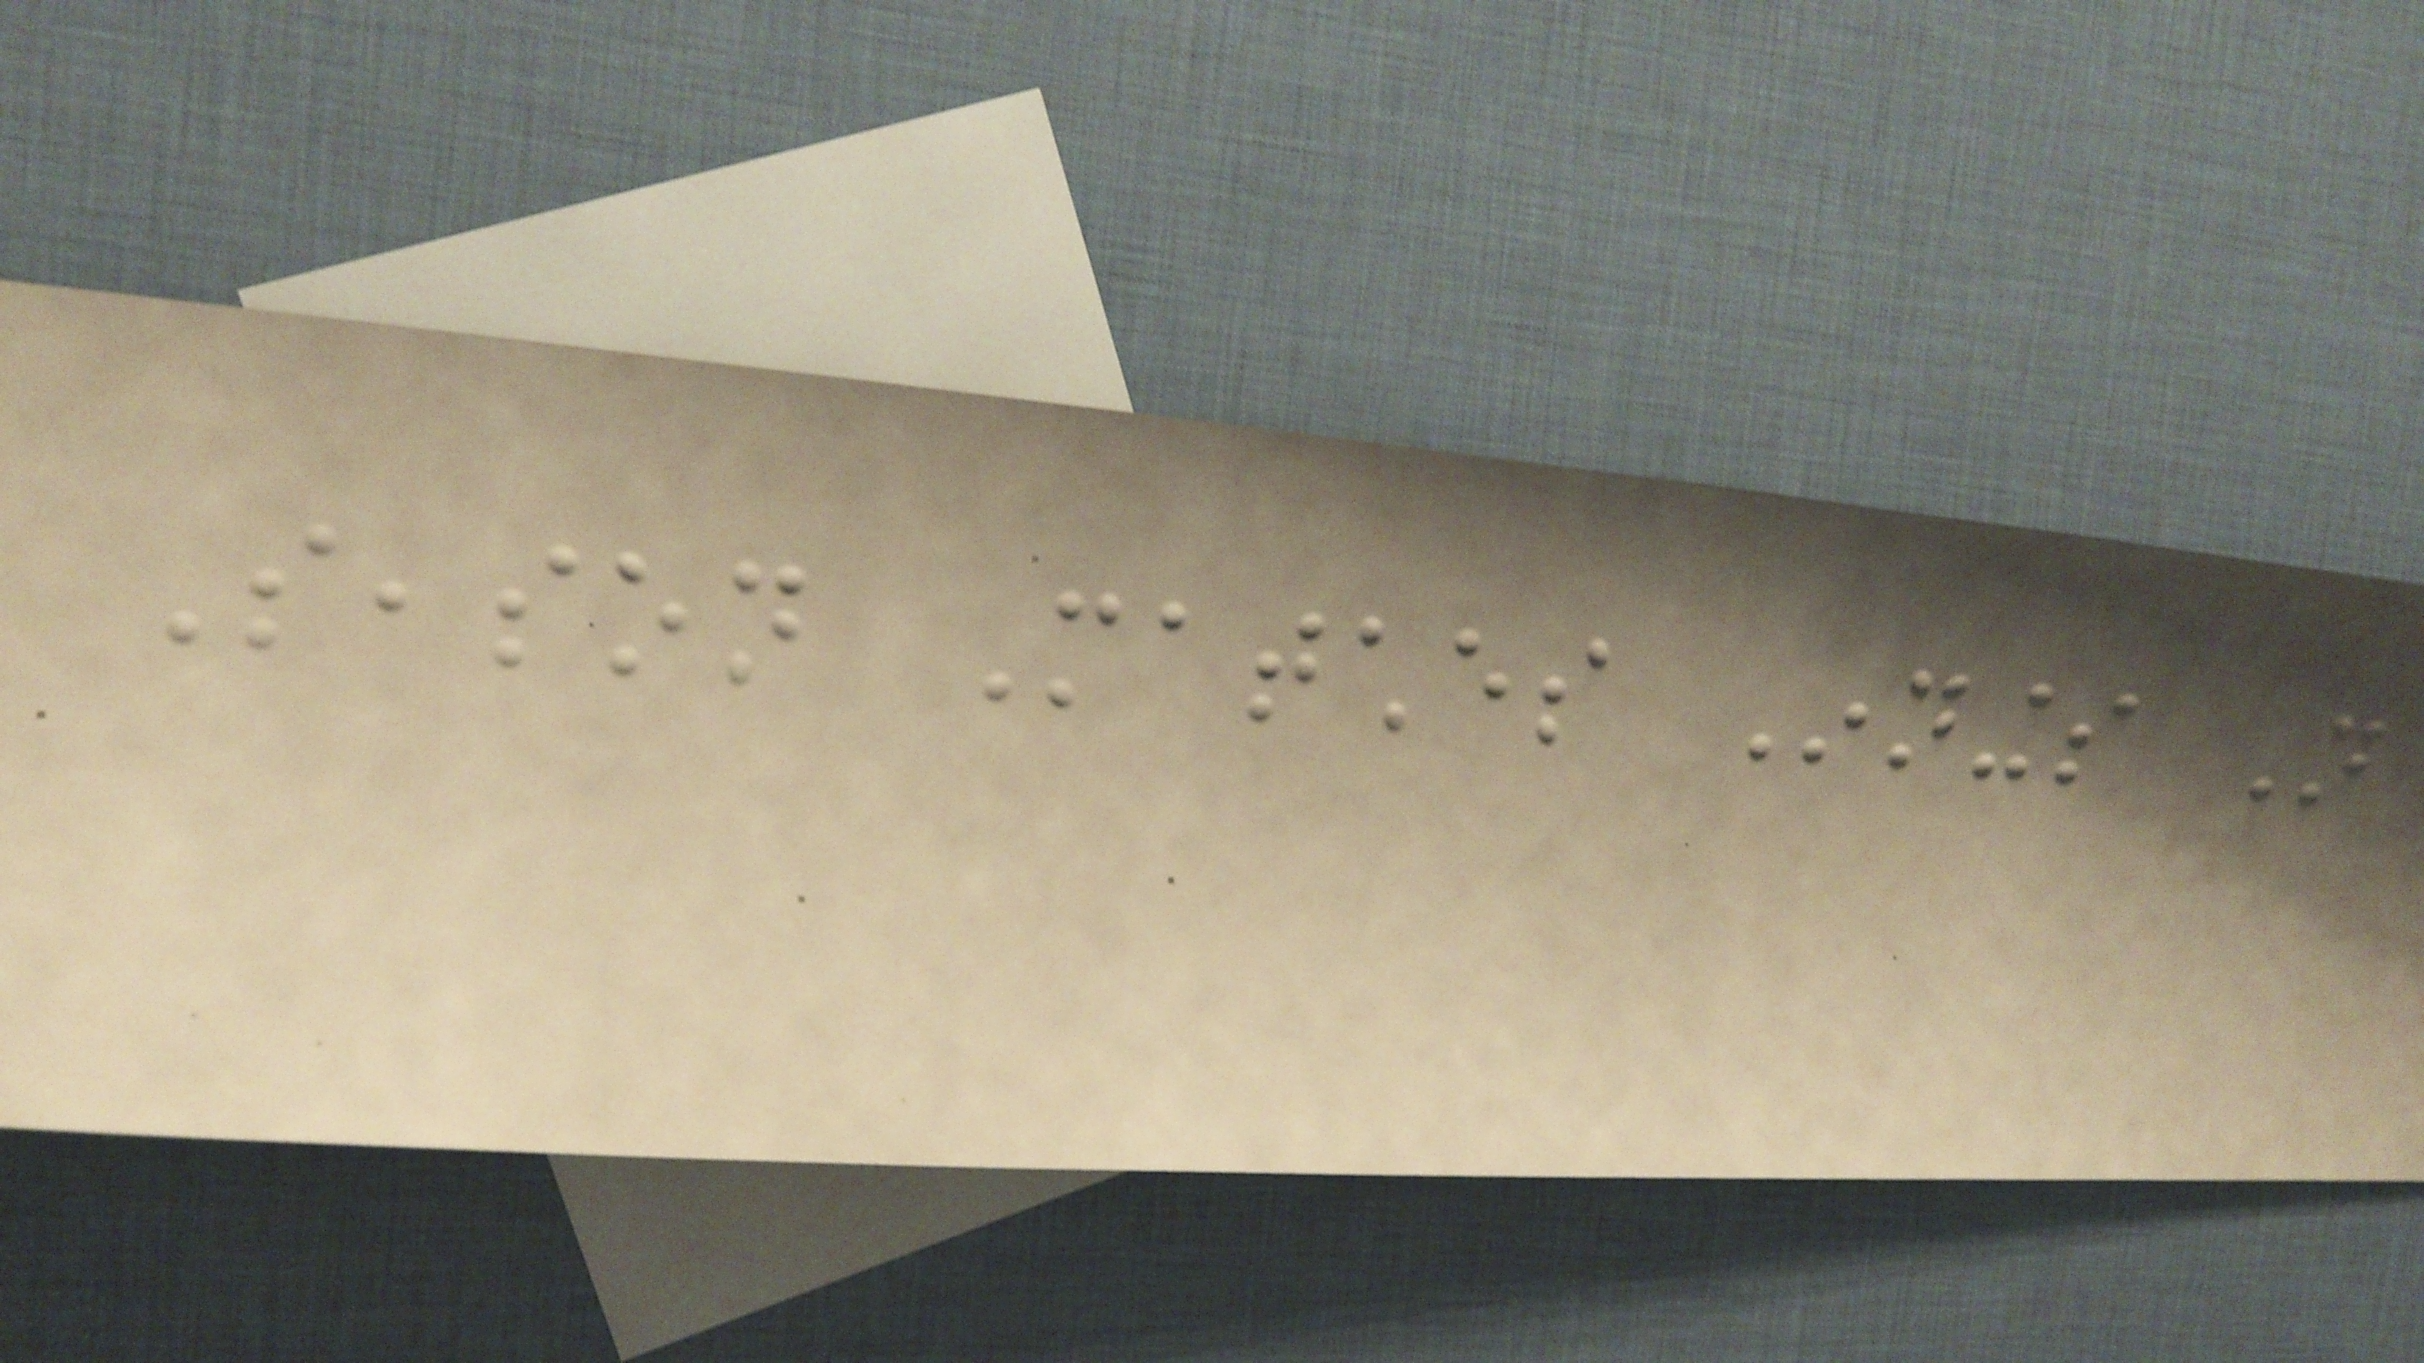Season Matches Innings Not
